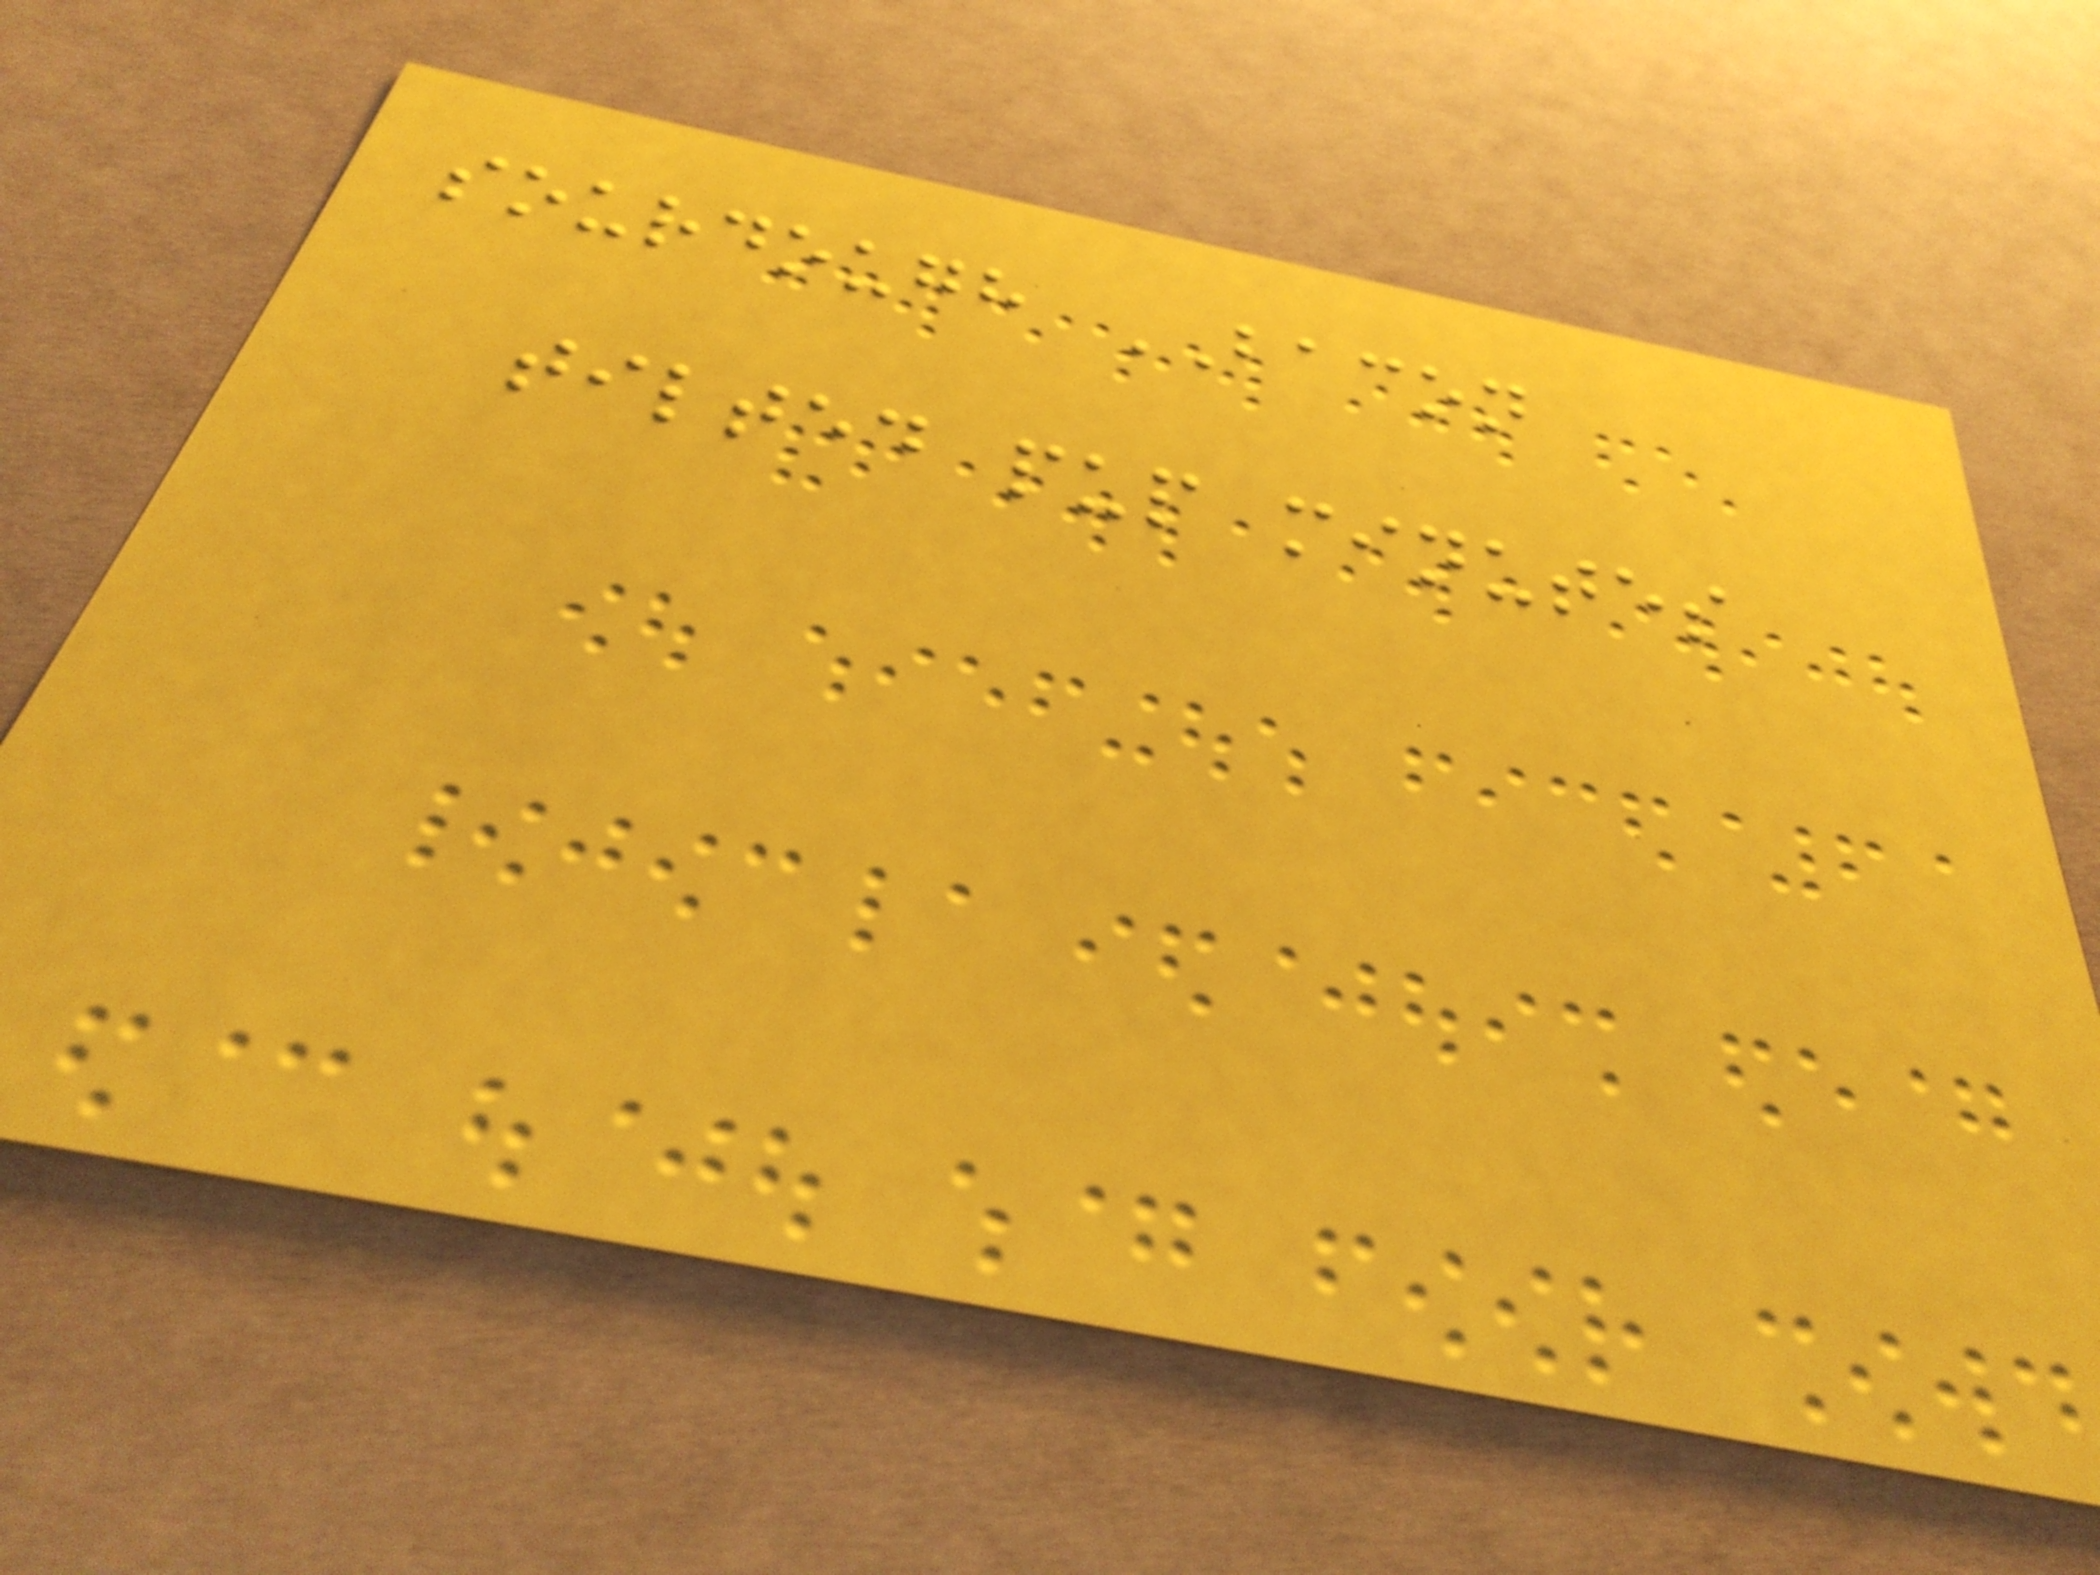sourdough BACON
tilted pup minutes
